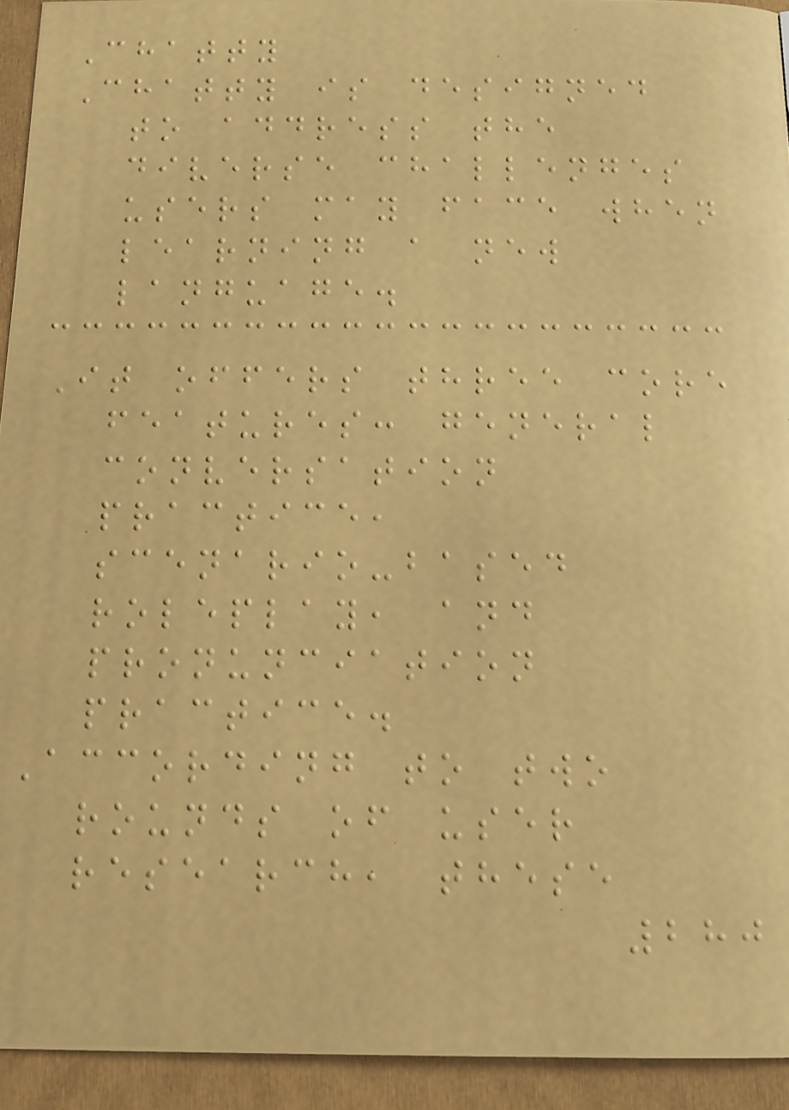Chatty
Chatty is designed
to address the
diverse challenges
users may face when
learning a new
language.
It offers three core
features: general
conversation
practice,
scenario-based
roleplay, and
pronunciation
practice.
According to two
rounds of user
research, these
280
